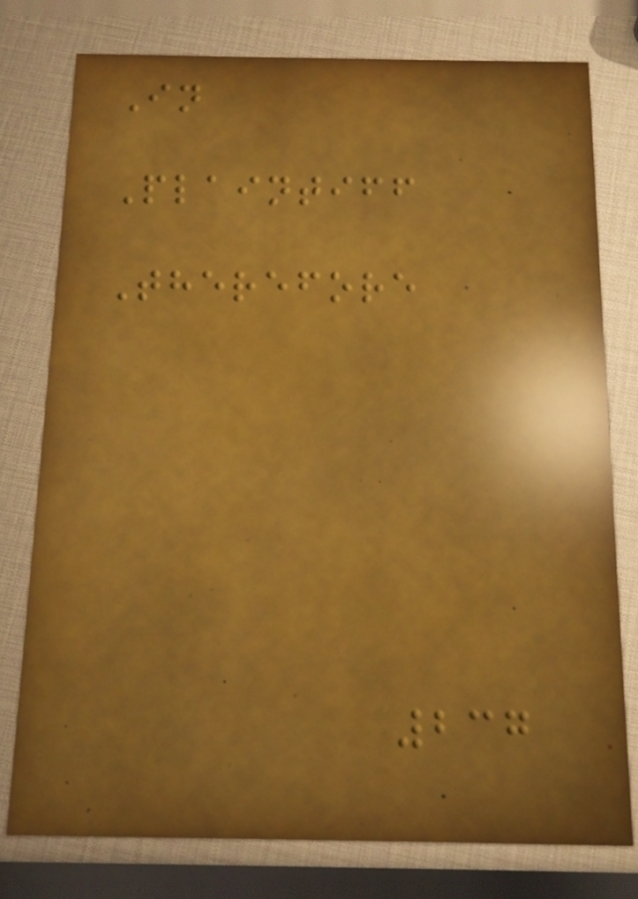In
Plaintiff
Therefore
237
